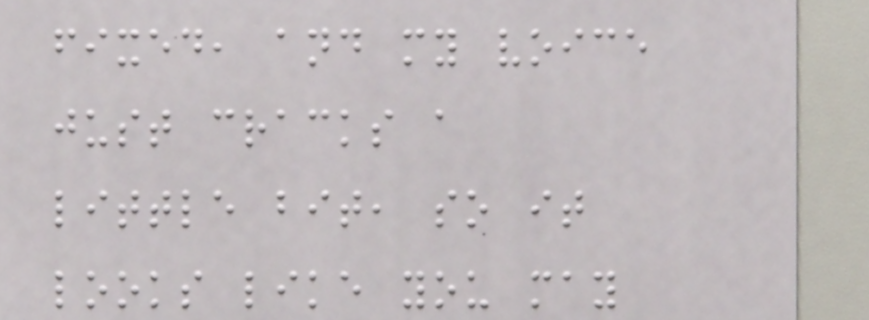fixed, and my voice
just cracks a
little bit, so it
looks like you may
